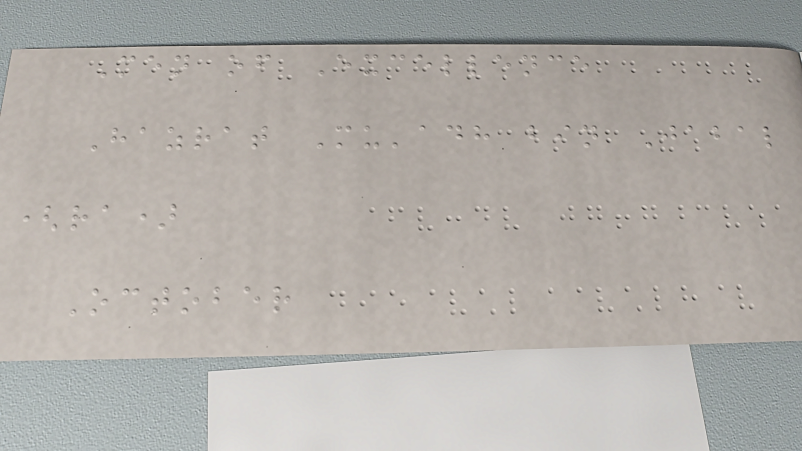Men of Excellence
Hazrat Mu'adh bin Jabal
(ra)
October
